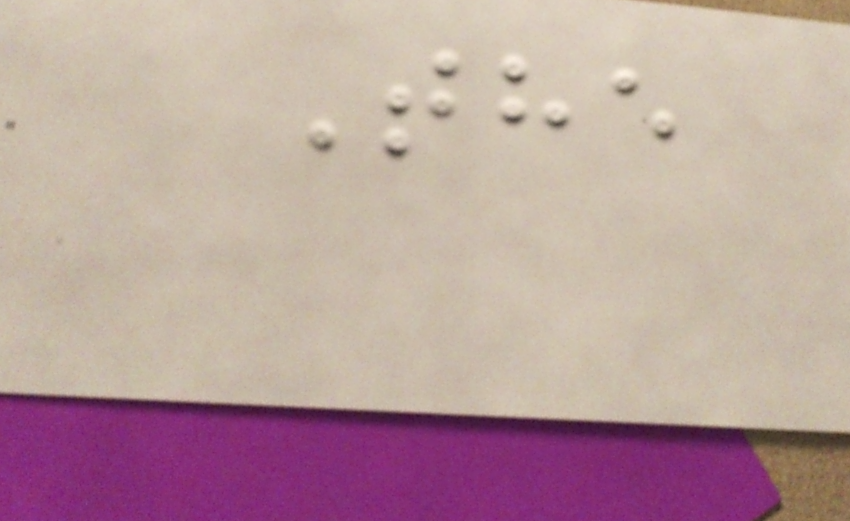The
